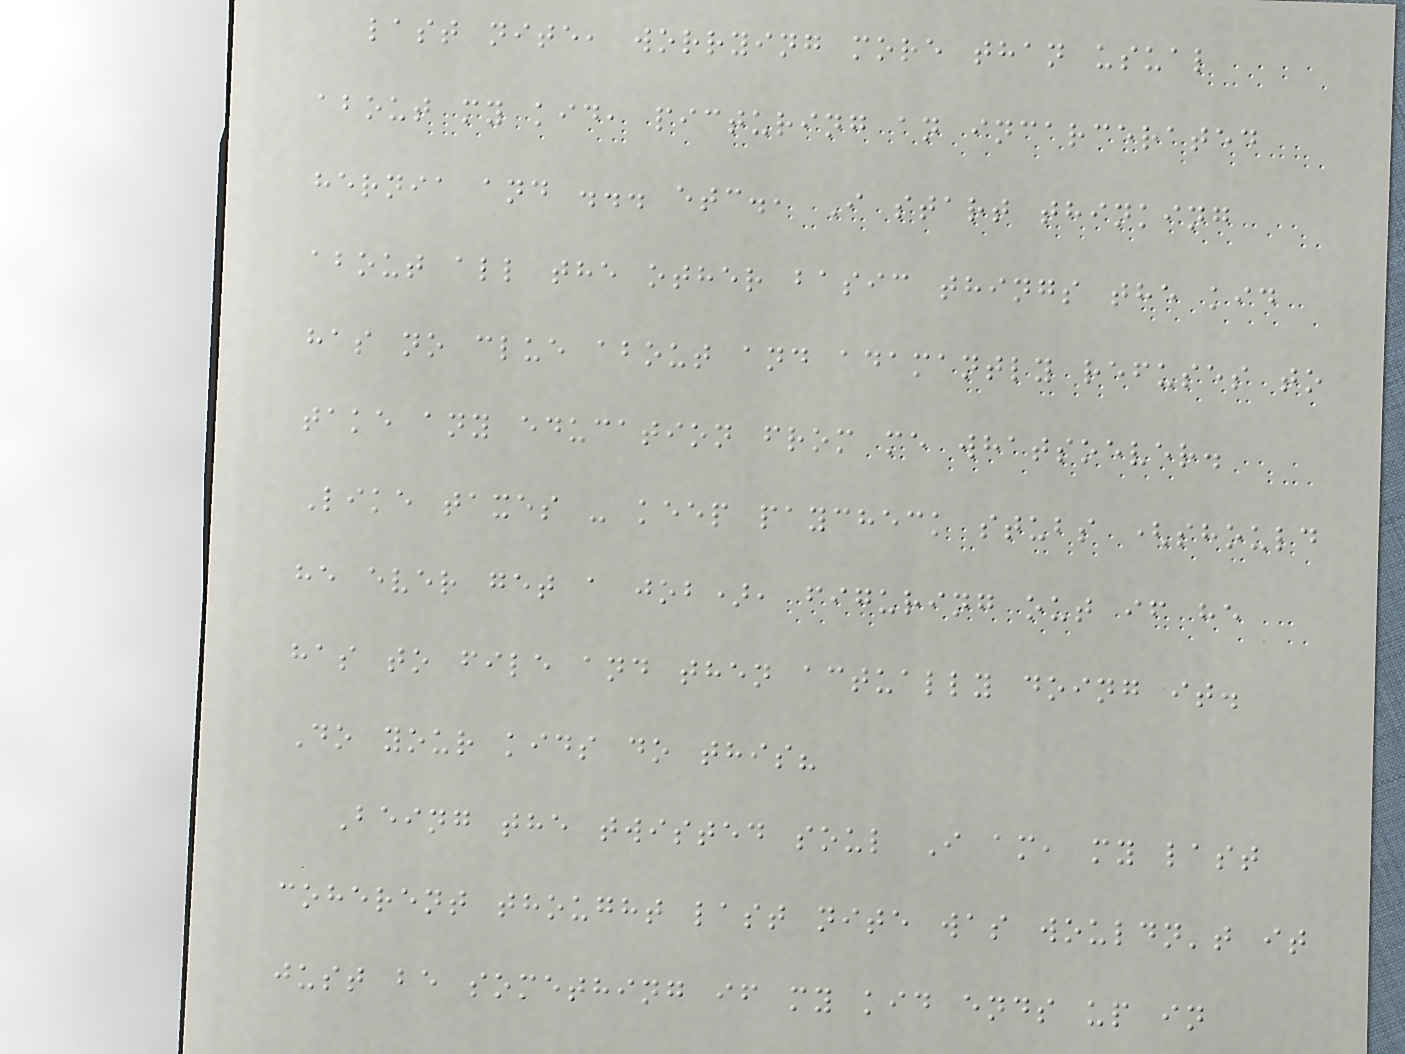last nite, worrying more than usual
about my kid, picturing an incarcerated
hernia and ... etc., I start thinking
about all the other basic things the kid
has no clue about and adamantly refuses to
take any education from me whatsoever.
Like taxes - keep paycheck stubs (should
he ever get a job), figuring out if he
has to file and then actually doing it.
Do your kids do this?
Being the twisted soul I am, my last
coherent thought last nite was wouldn't it
just be something if my kid ends up in
